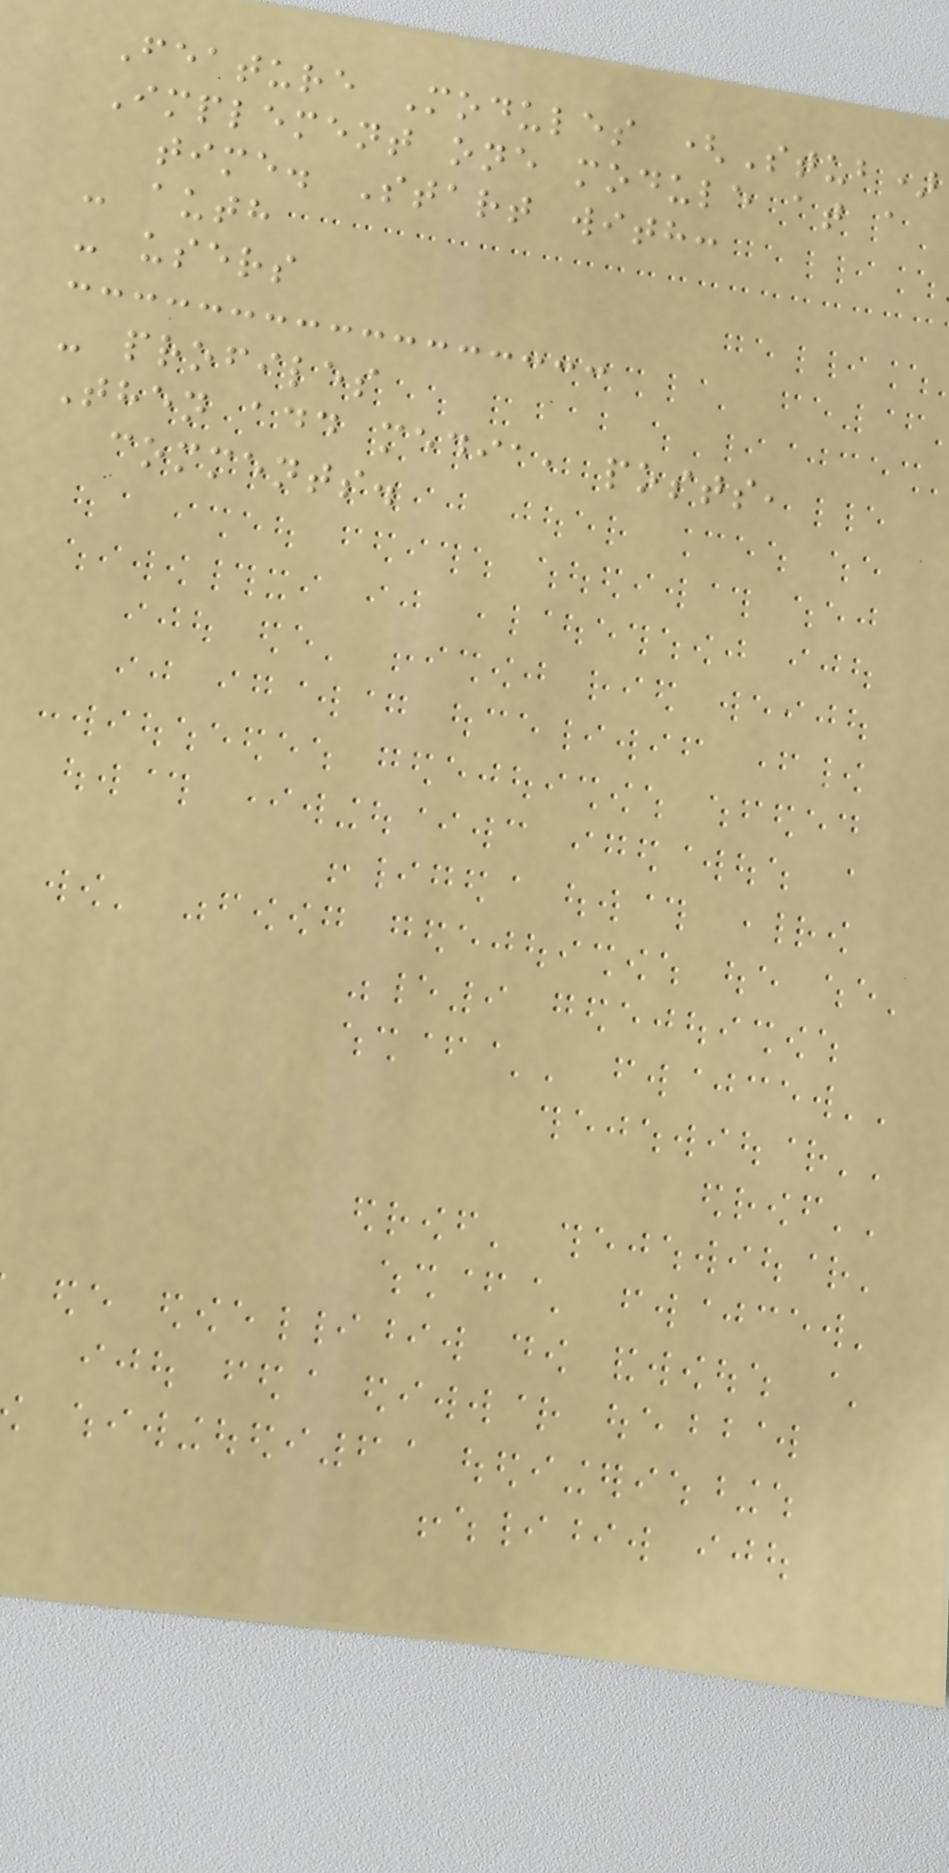Feature Modules (Stub)
Implement one module at a
time. Start with:
- auth
- users
- profiles
Then add media, posts,
comments.
